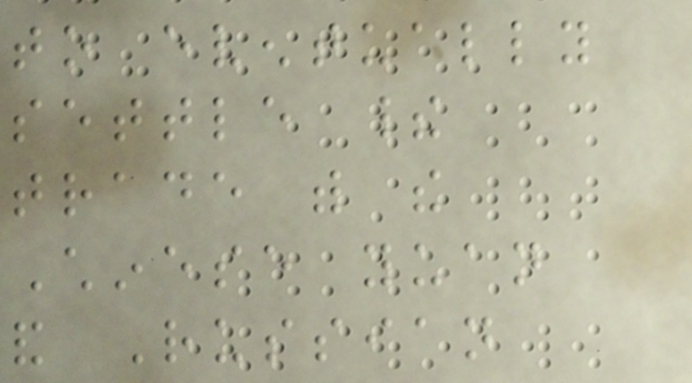to eventually
settle their
trade with the
Chinese yuan
and Russian
